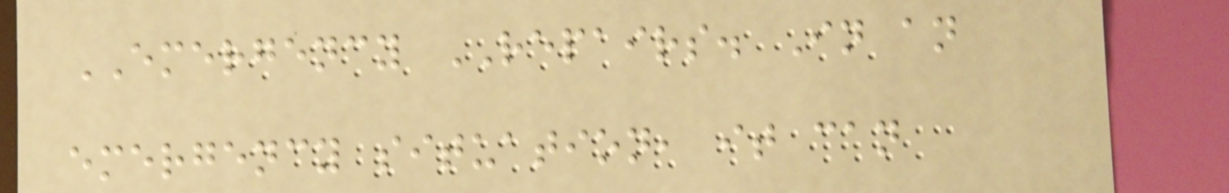EMERGENCY REPAIRS. In an
emergency situation, it can
